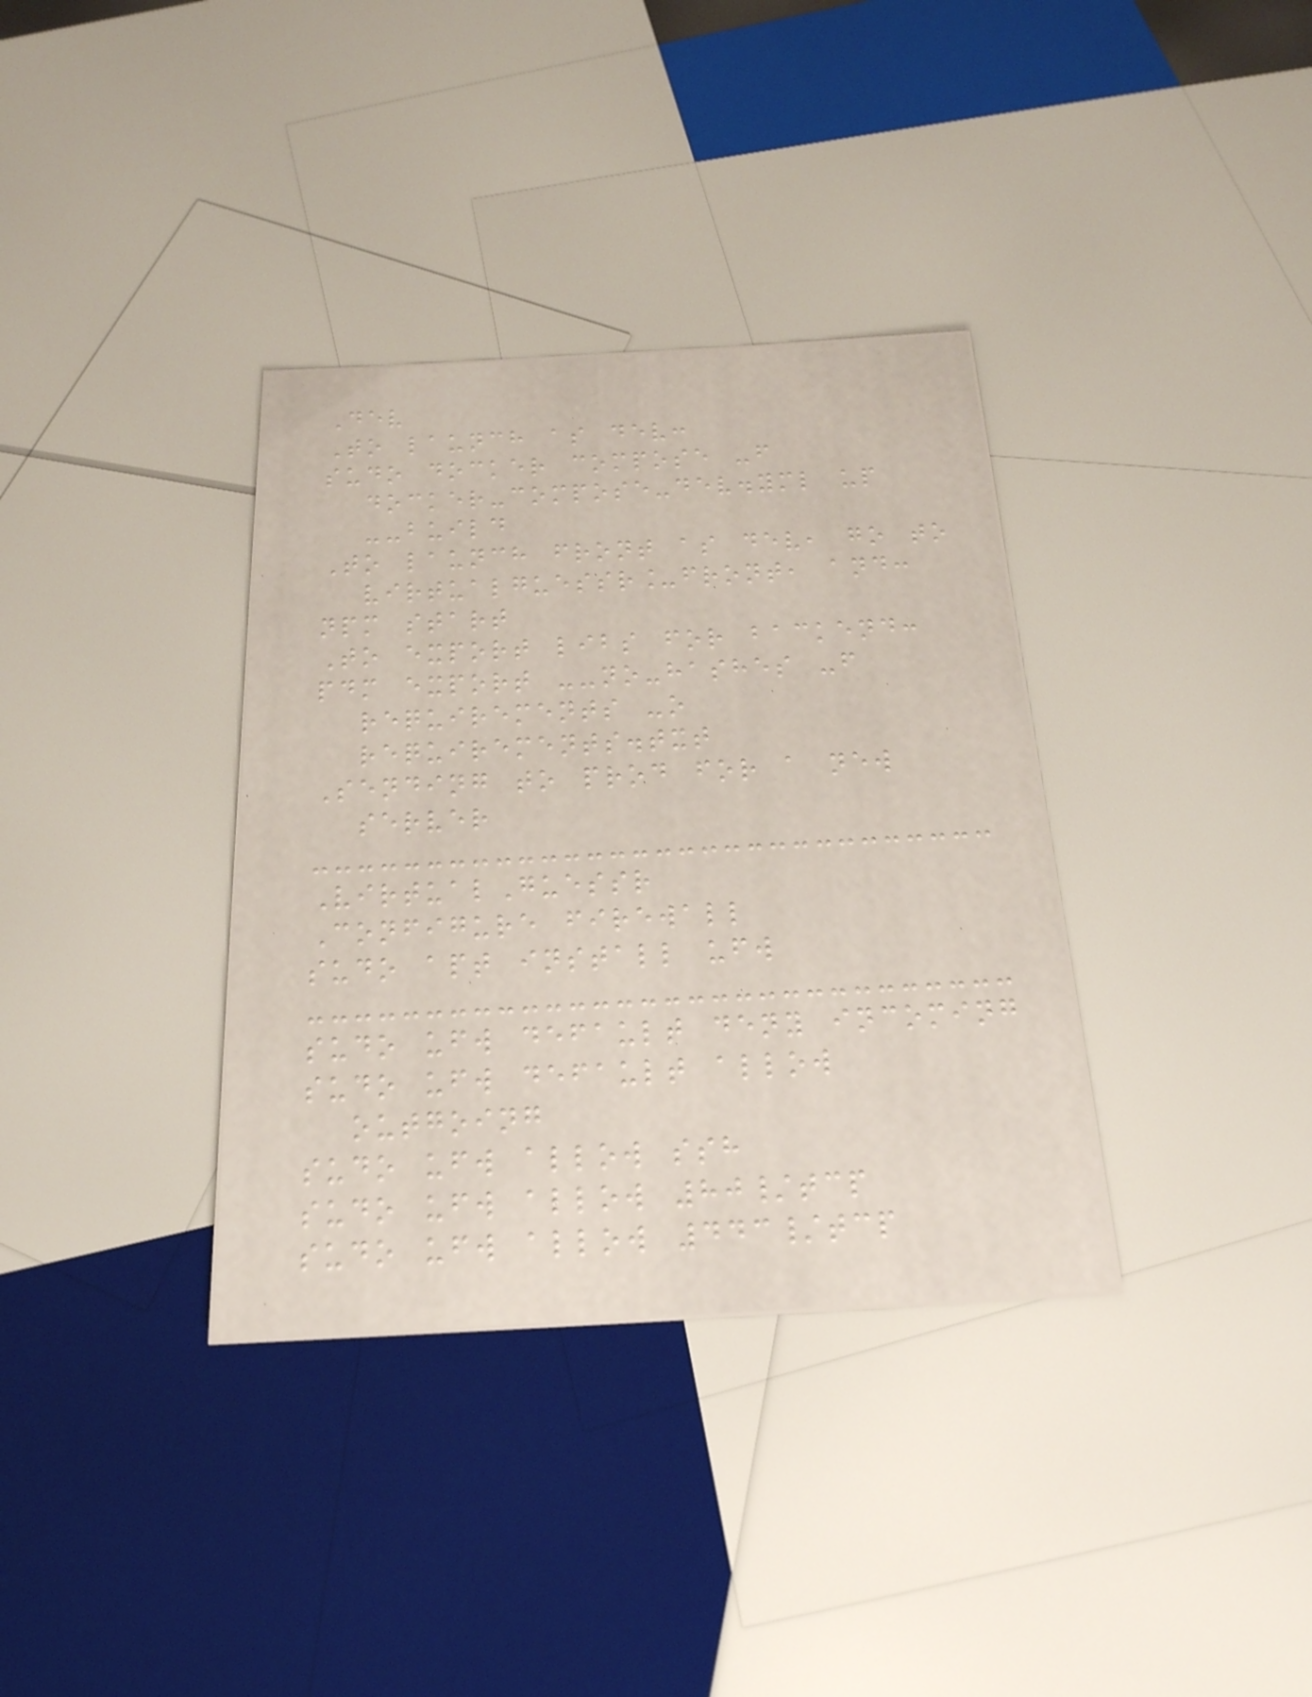Dev
To launch as dev:
sudo docker compose -f
docker-compose-dev.yml up
--build
To launch front as dev, go to
virtualguessr_front, and:
npm start
To export libs for backend:
pdm export --no-hashes -f
requirements -o
requirements.txt
Sending to prod for a new
server
VirtualGuessr
Configure firewall
sudo apt install ufw
sudo ufw default deny incoming
sudo ufw default allow
outgoing
sudo ufw allow ssh
sudo ufw allow 80/tcp
sudo ufw allow 443/tcp
